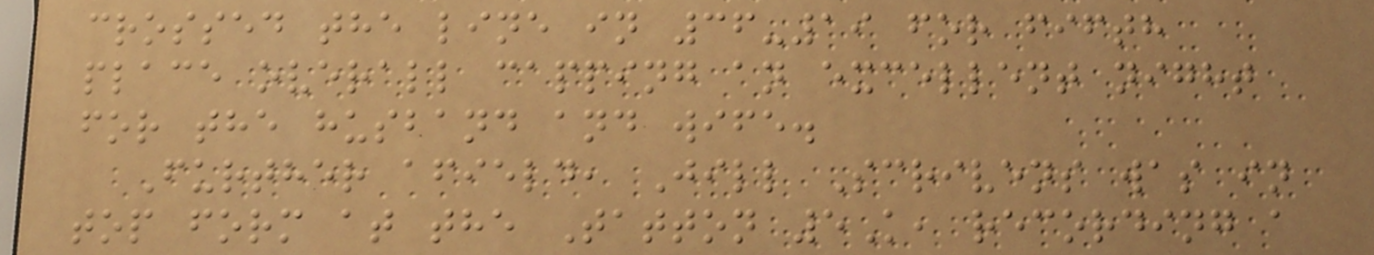crossed the line in 36-19 for fifth
place overall capping an excellent night
for the husband and wife.
Further afield, Jill Scrivens was in
top form at the Tatton 5K, recording a
